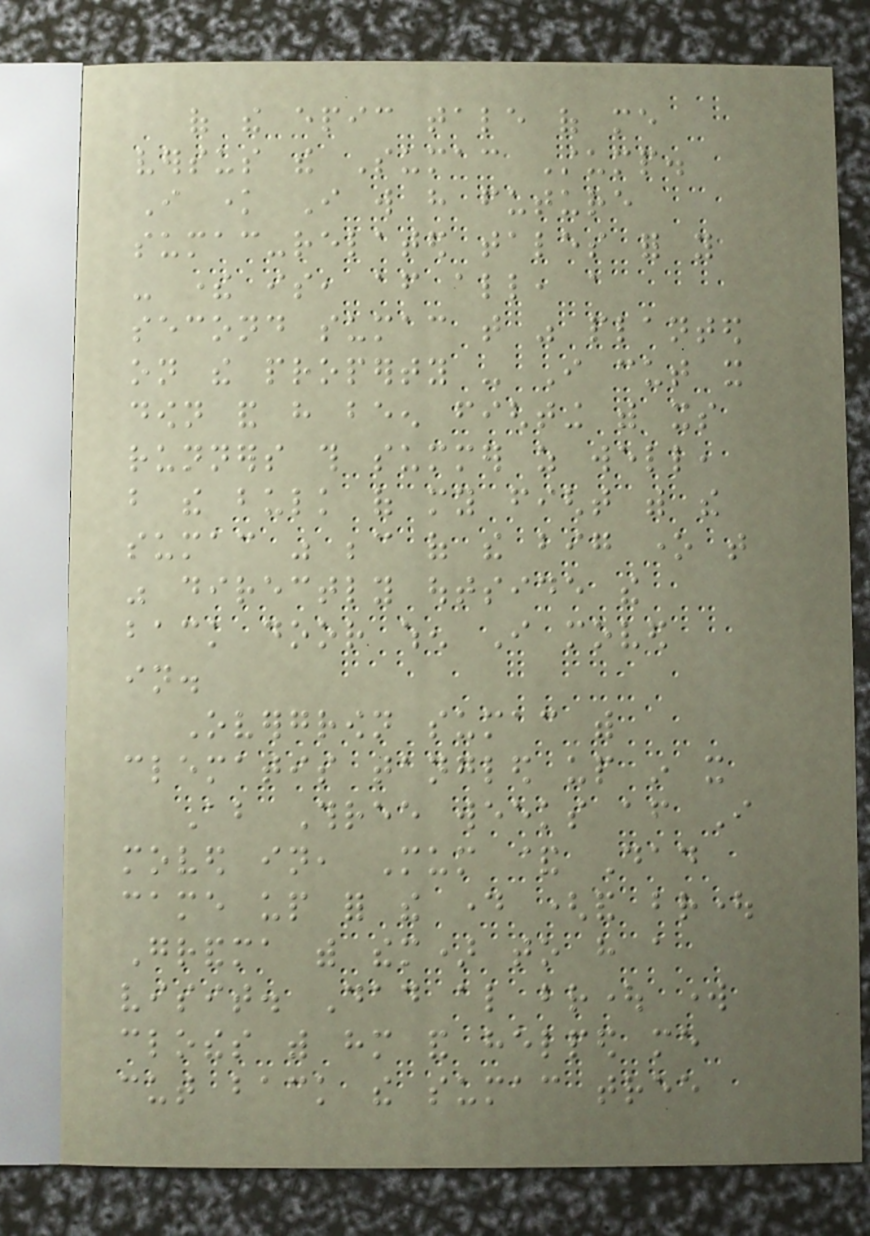of the epic tale of me
versus the Sumac Stump.
I know I will have future
sumac-related tales for you
- there is, after all, a
second sumac that was planted
on the property - I cut it
down and have been fighting with its
runners this summer as well,
but the bulk of my fight with the
sumac was because of the big one that
was directly outside the
back door when I moved
in.
Overgrown sumac with
clematis tangled up in it
About Three weeks after I
moved in, Mum & Dad
came up for the day (and brought
Grandma with them) to have a
visit. Dad also brought work
clothes with him and helped me
cut back the sumac tree
